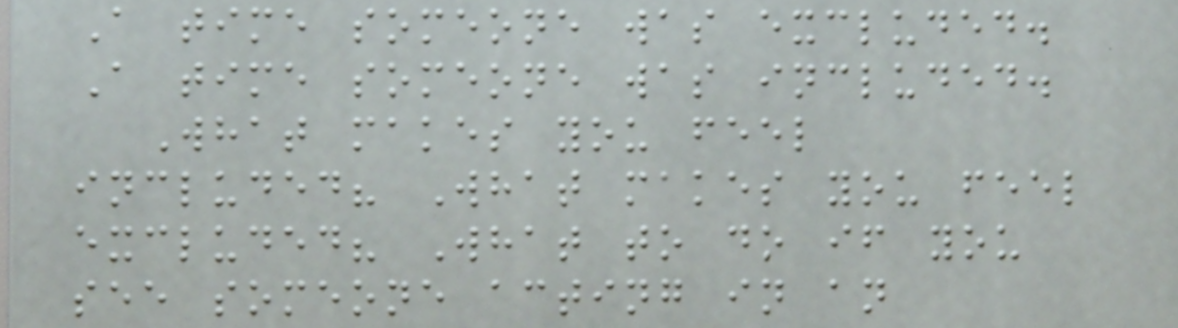A time someone was excluded.
A time someone was included.
What makes you feel
included? What makes you feel
excluded? What to do if you
see someone acting in an
